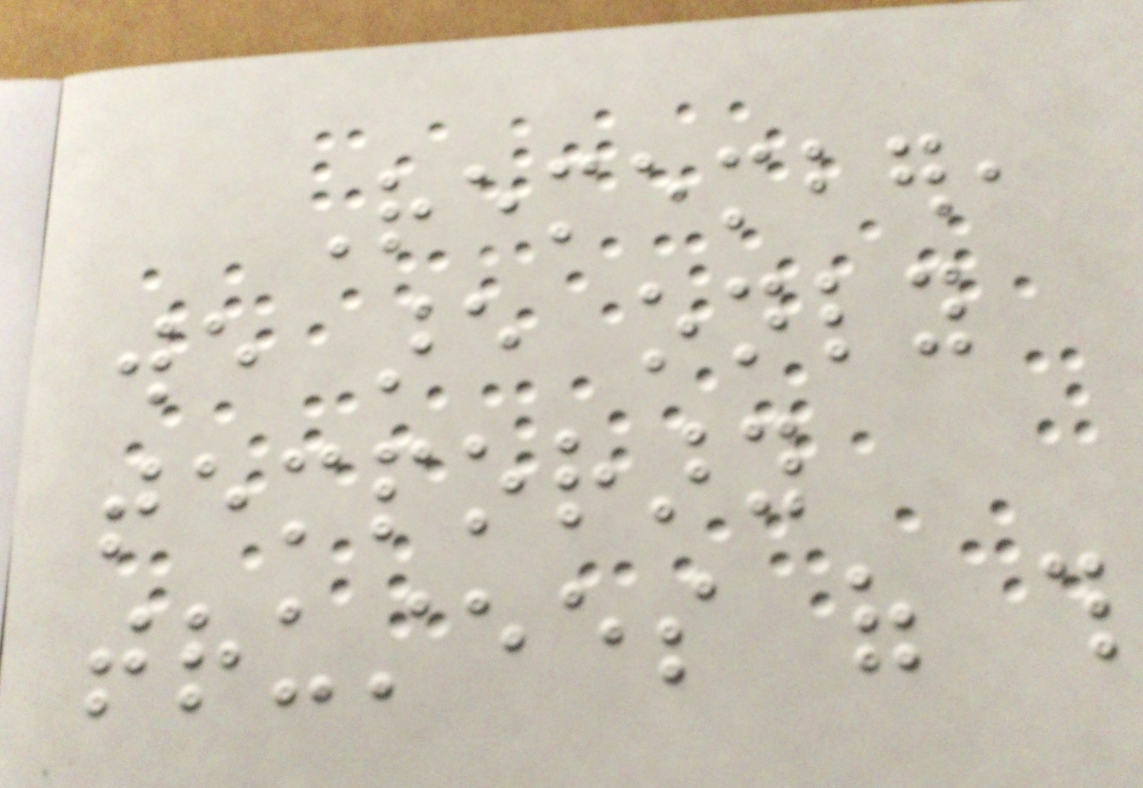Remember,
we are only
temporary
trustees of this
